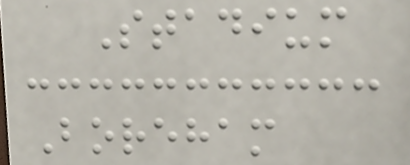Stadium
Boreham
